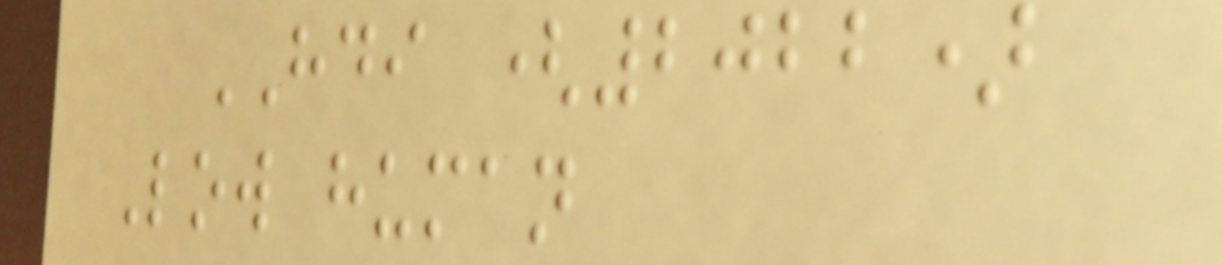HDI (2022)
Low human
